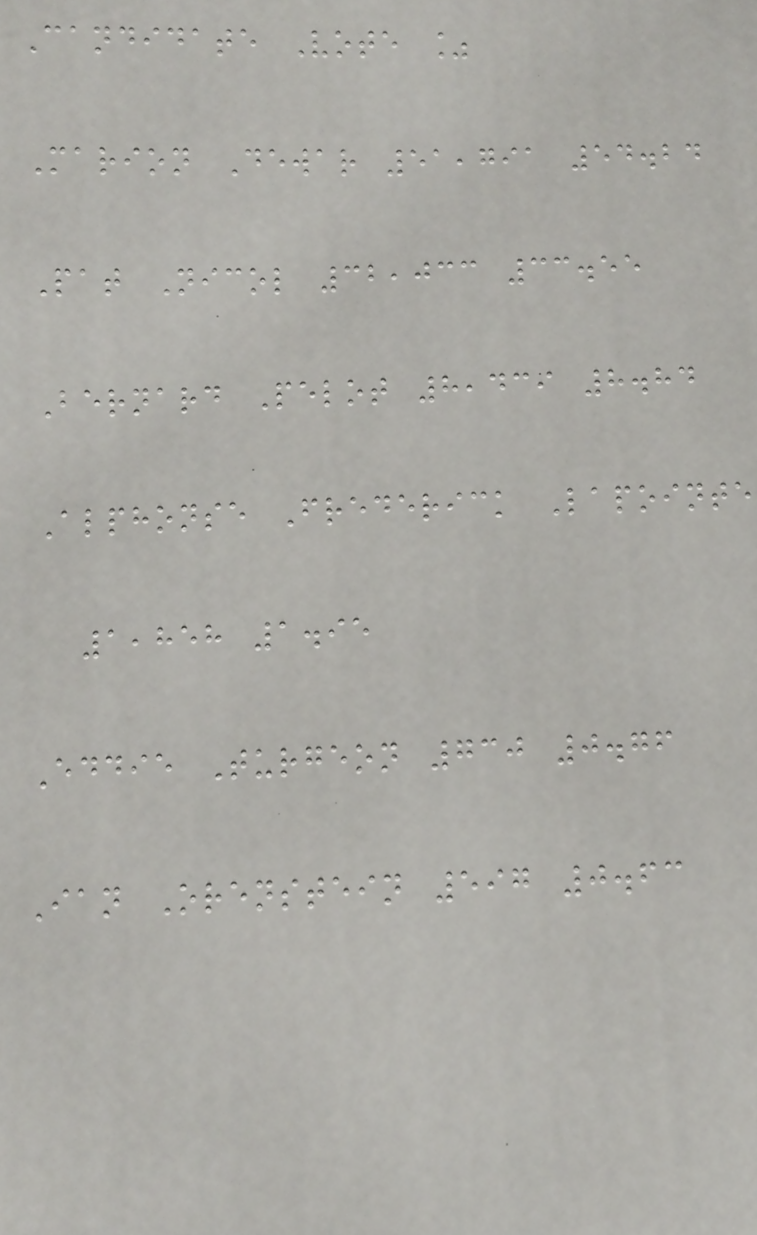Candidate Vote %
Marion Dewar 51,791 54.24
Pat Nicol 32,033 33.55
Bernard Pelot 8,439 8.84
Alphonse Frederick Lapointe
1,858 1.95
Eddie Turgeon 730 0.76
Ian Orenstein 597 0.63
